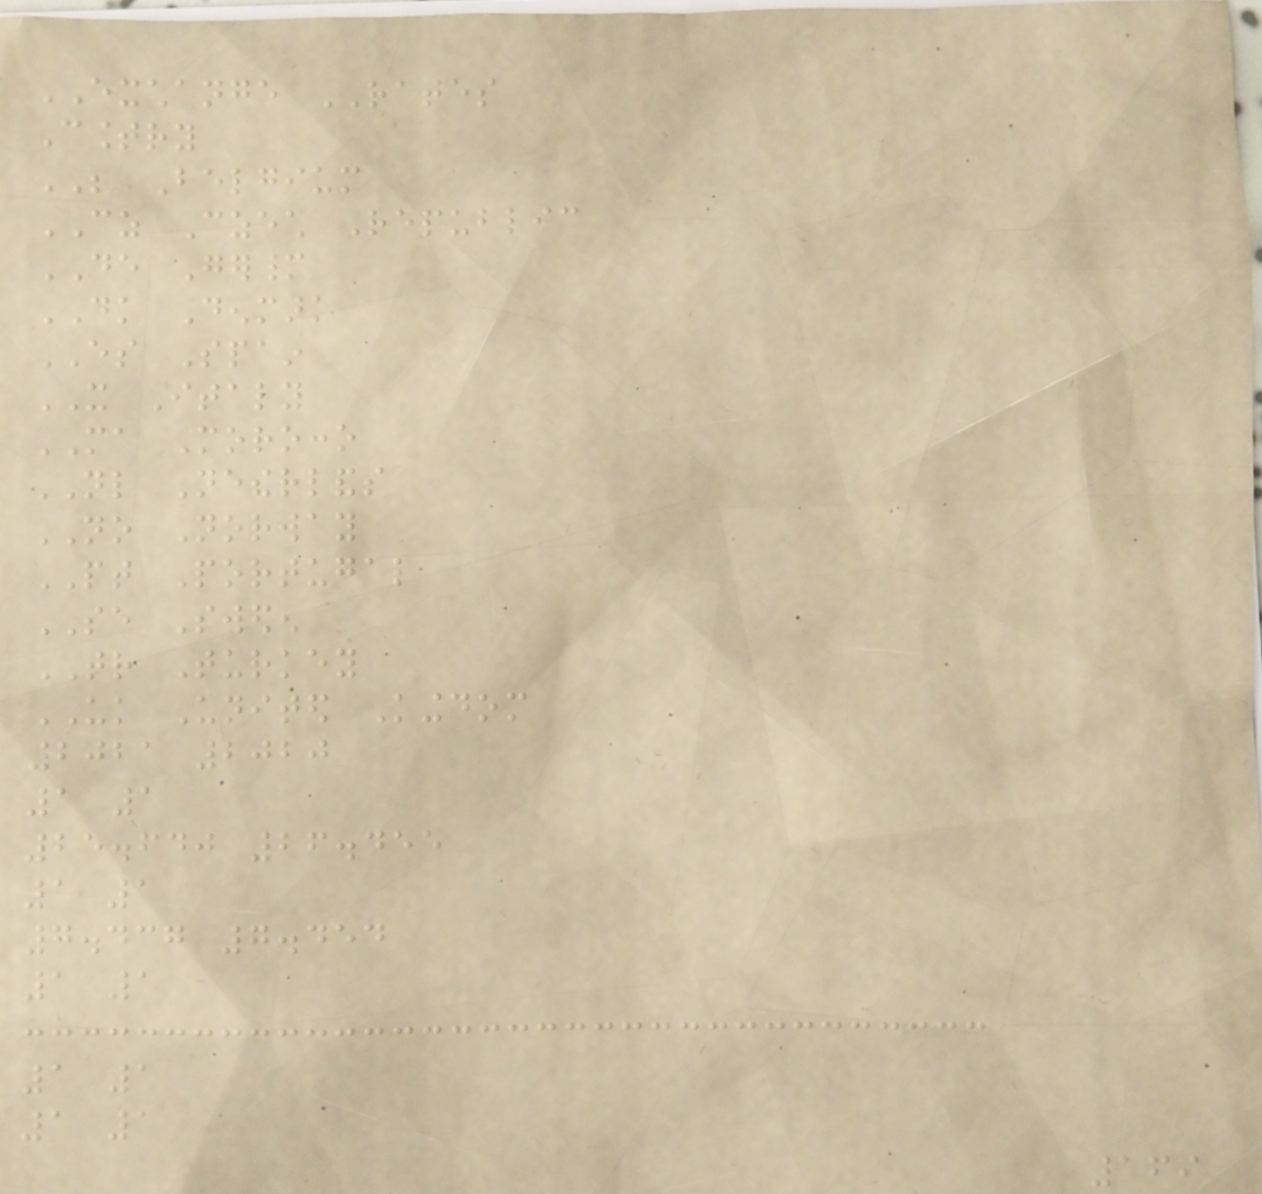EXCHANGE RATES
Country
BE Belgium
CZ Czech Republic
DE Germany
DK Denmark
ES Spain
IT Italy
MA Morocco
NL Netherlands
NO Norway
PT Portugal
SE Sweden
TR Turkey
UK United Kingdom
2021 2020
1 1
25.640 26.455
1 1
7.437 7.454
1 1
1 1
1 1
169
